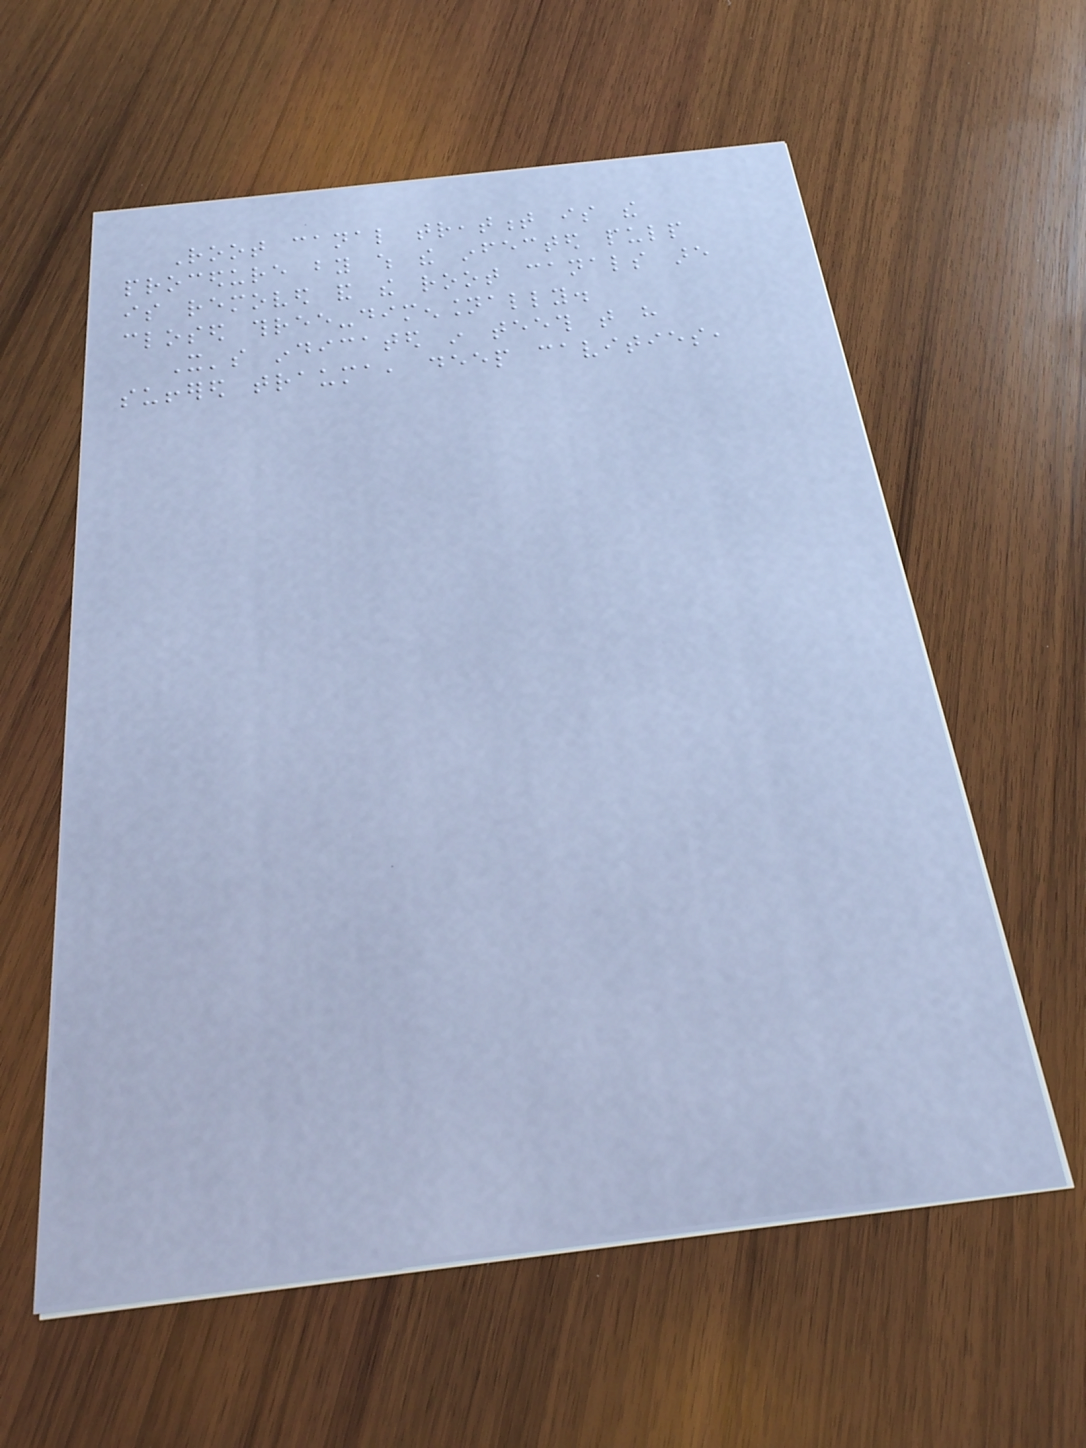Root canal treatment is the
procedure by which the infected pulp
is removed and the root canals are
closed three-dimensionally.
It's indicated in teeth that have
suffered trauma, deep cavities,
